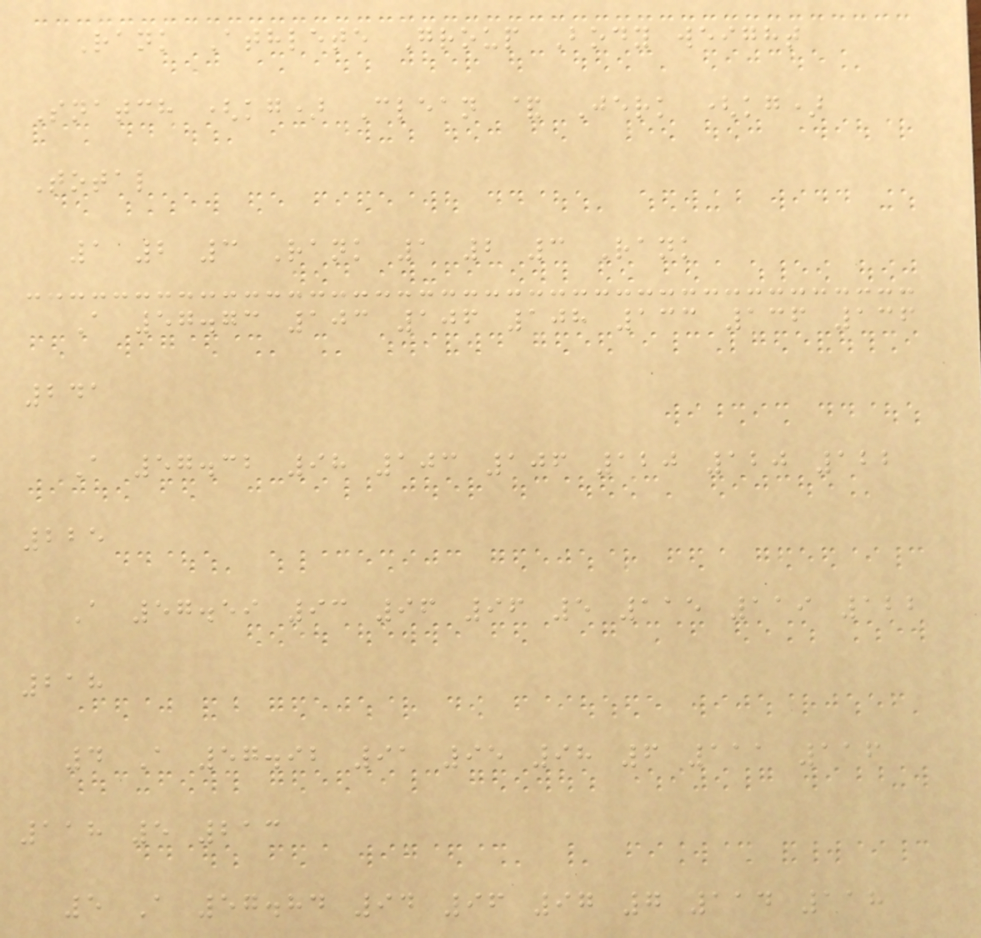Rank Athlete Group Body weight
Snatch (kg) Clean & Jerk (kg)
Total
1 2 3 Rank 1 2 3 Rank
A 57.73 103 106 108 133 136 136
241
A 57.32 98 103 106 120 120 122
225
A 57.59 93 96 96 5 115 119 122
218
4 A 57.92 91 95 98 6 111 116
118 5 213
5 A 57.84 94 96 97 7 114 118
